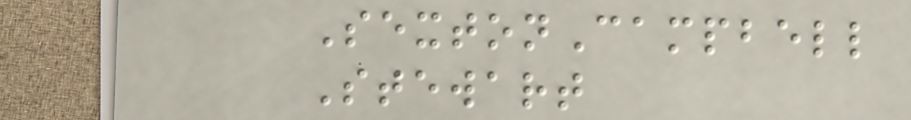SextonCampbell
Stewart
